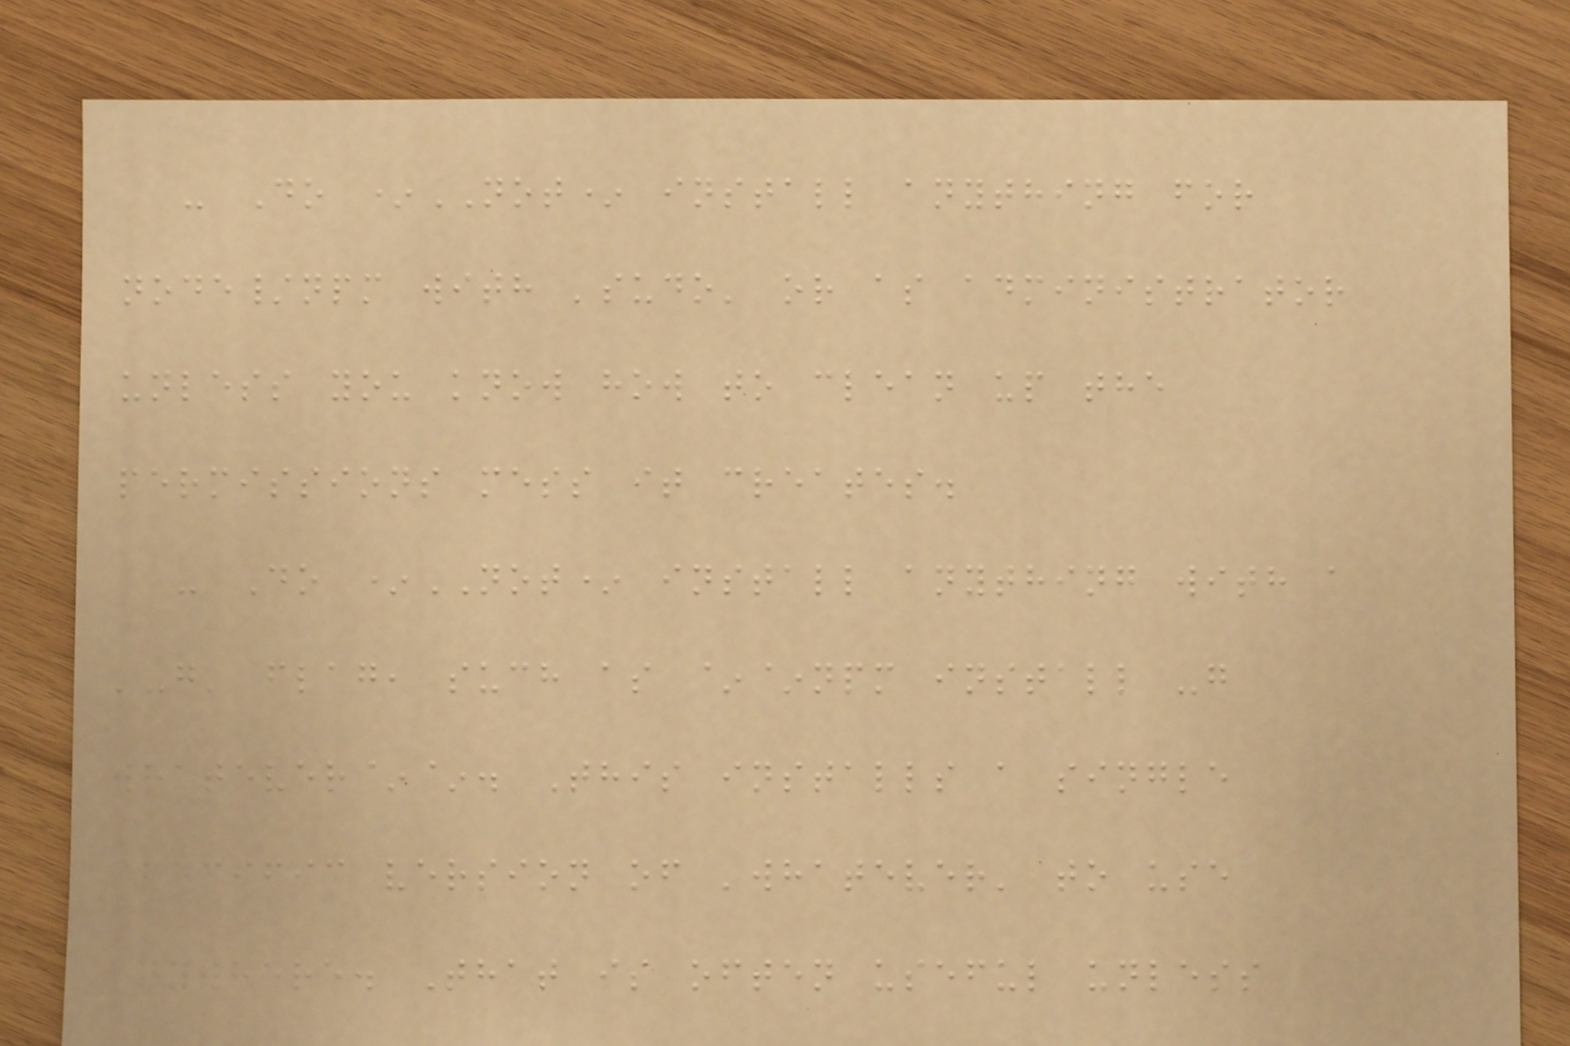- Do *NOT* install anything for
node/npm with 'sudo' or as administrator
unless you know how to clean up the
permissions mess it creates.
- Do *NOT* install anything with a
'-g' flag, such as ~~npm install -g
whatever~~. This installs a single
specific version of 'whatever' to use
anywhere. That is often useful unless
